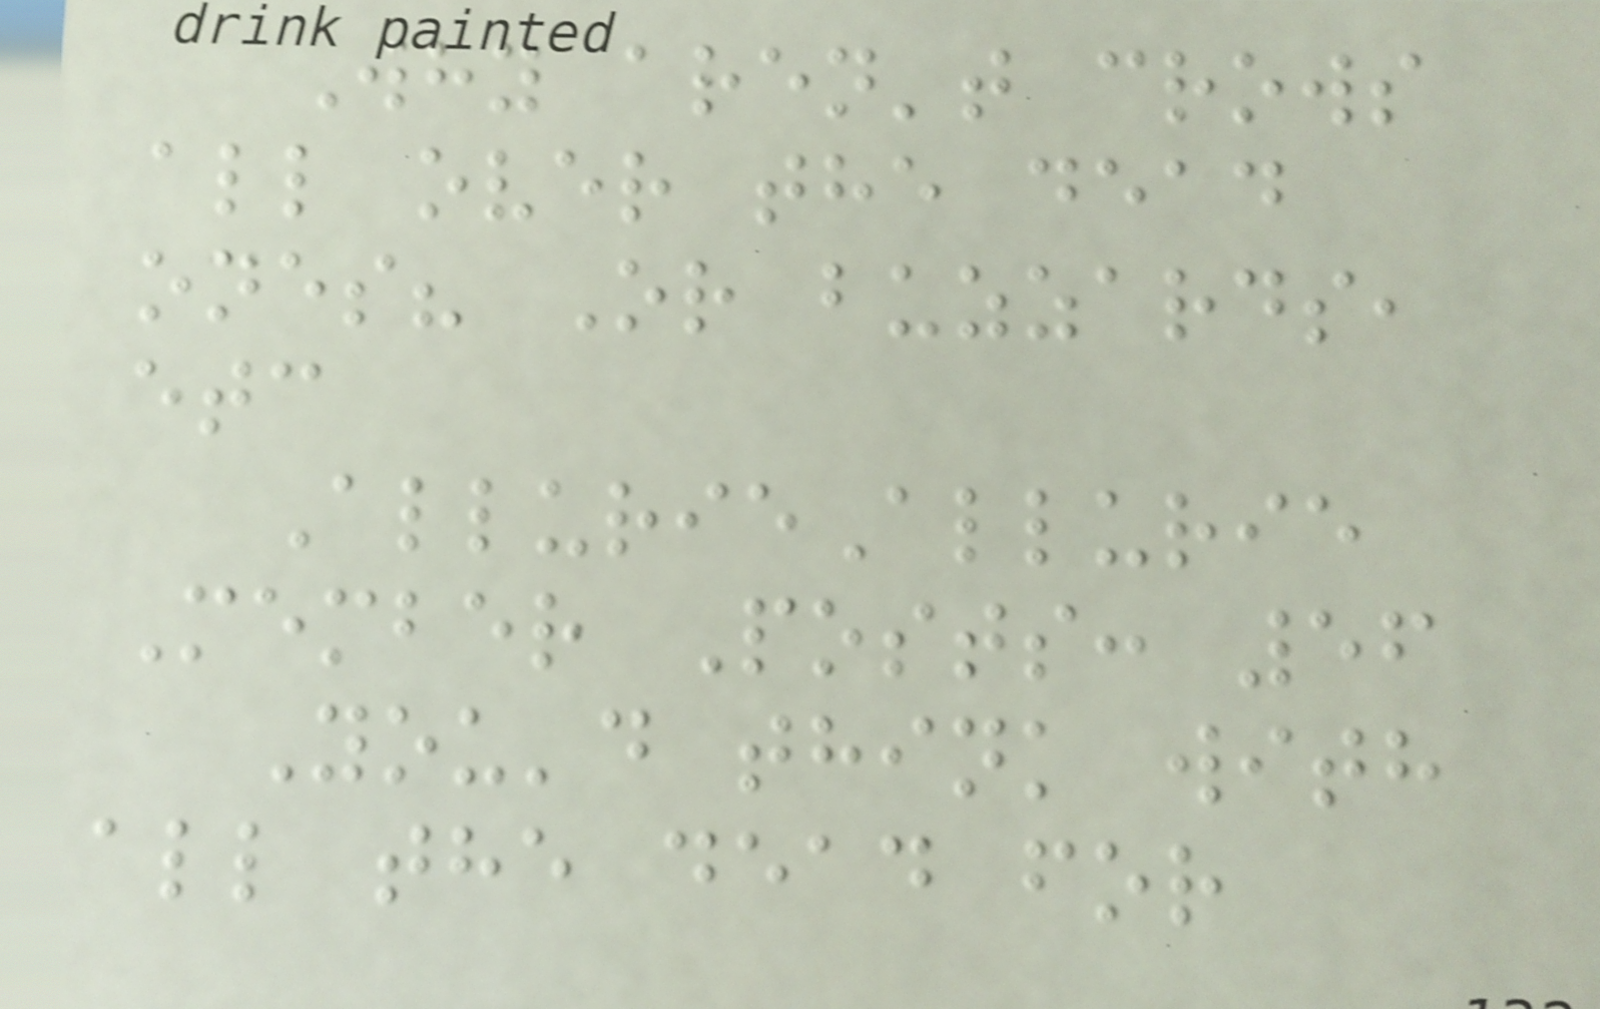Why aren't crows
all over the dead
ones? Or buzzards,
etc
AllurieAllurie
Member Posts: 56
You'd think with
all the dead for
